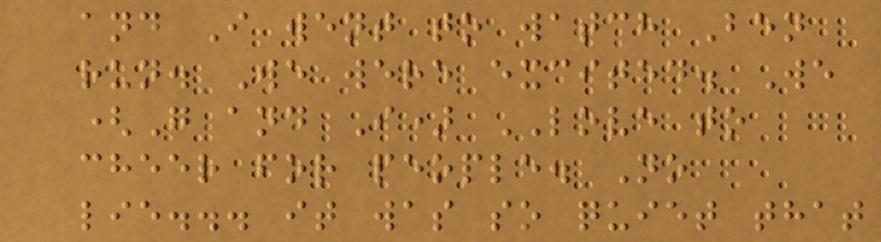and I went to watch Ben
run. We were excited. We
(G and I) LOVE to
cheer for people. No
lie... it was so quiet that
